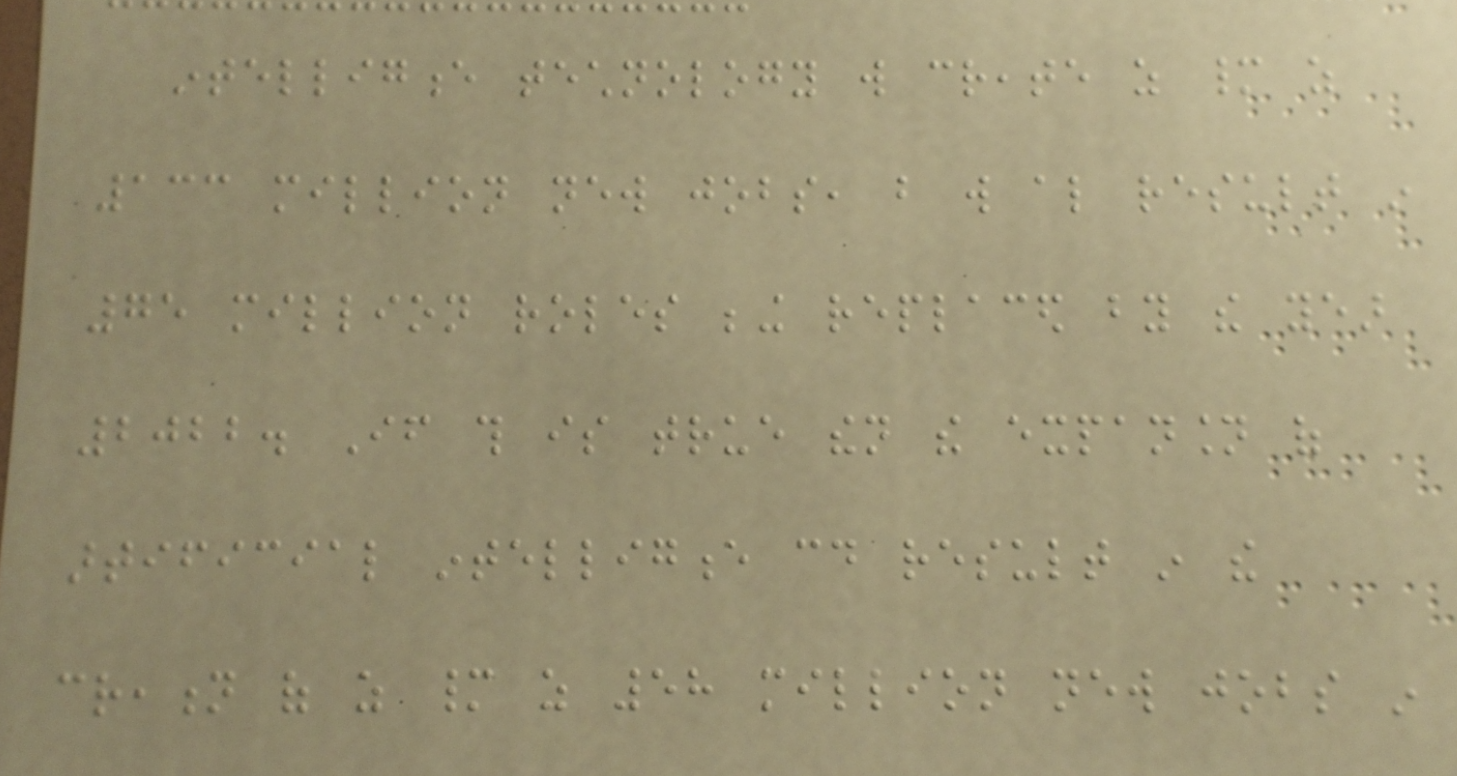intelligence technology will create as many as
133 million new jobs, but will also result in
75 million roles being replaced by the year
2022. If this is true then the expansion of
artificial intelligence could result in the
creation of as many as 58 million new jobs in
